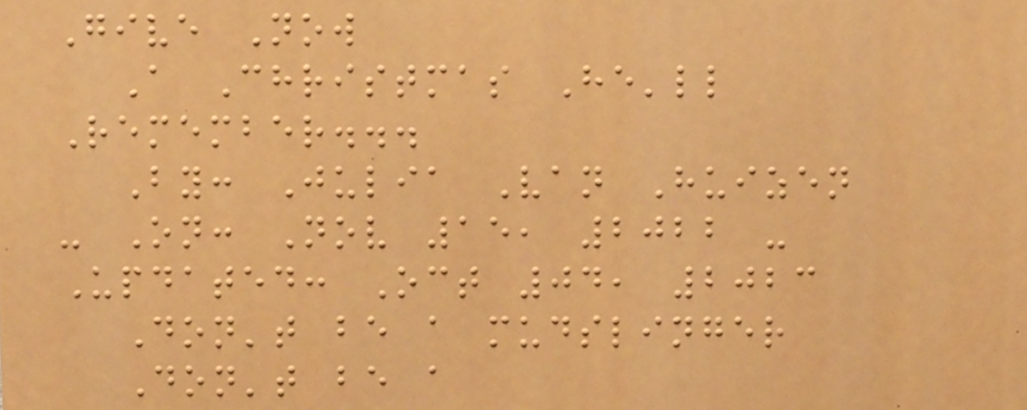Give Now
A Christmas He'll
Remember...
By: Julia Van Huizen
- On: Nov 15, 2022 -
Updated: Oct 04, 2023
Don't be a mudslinger
Don't be a
